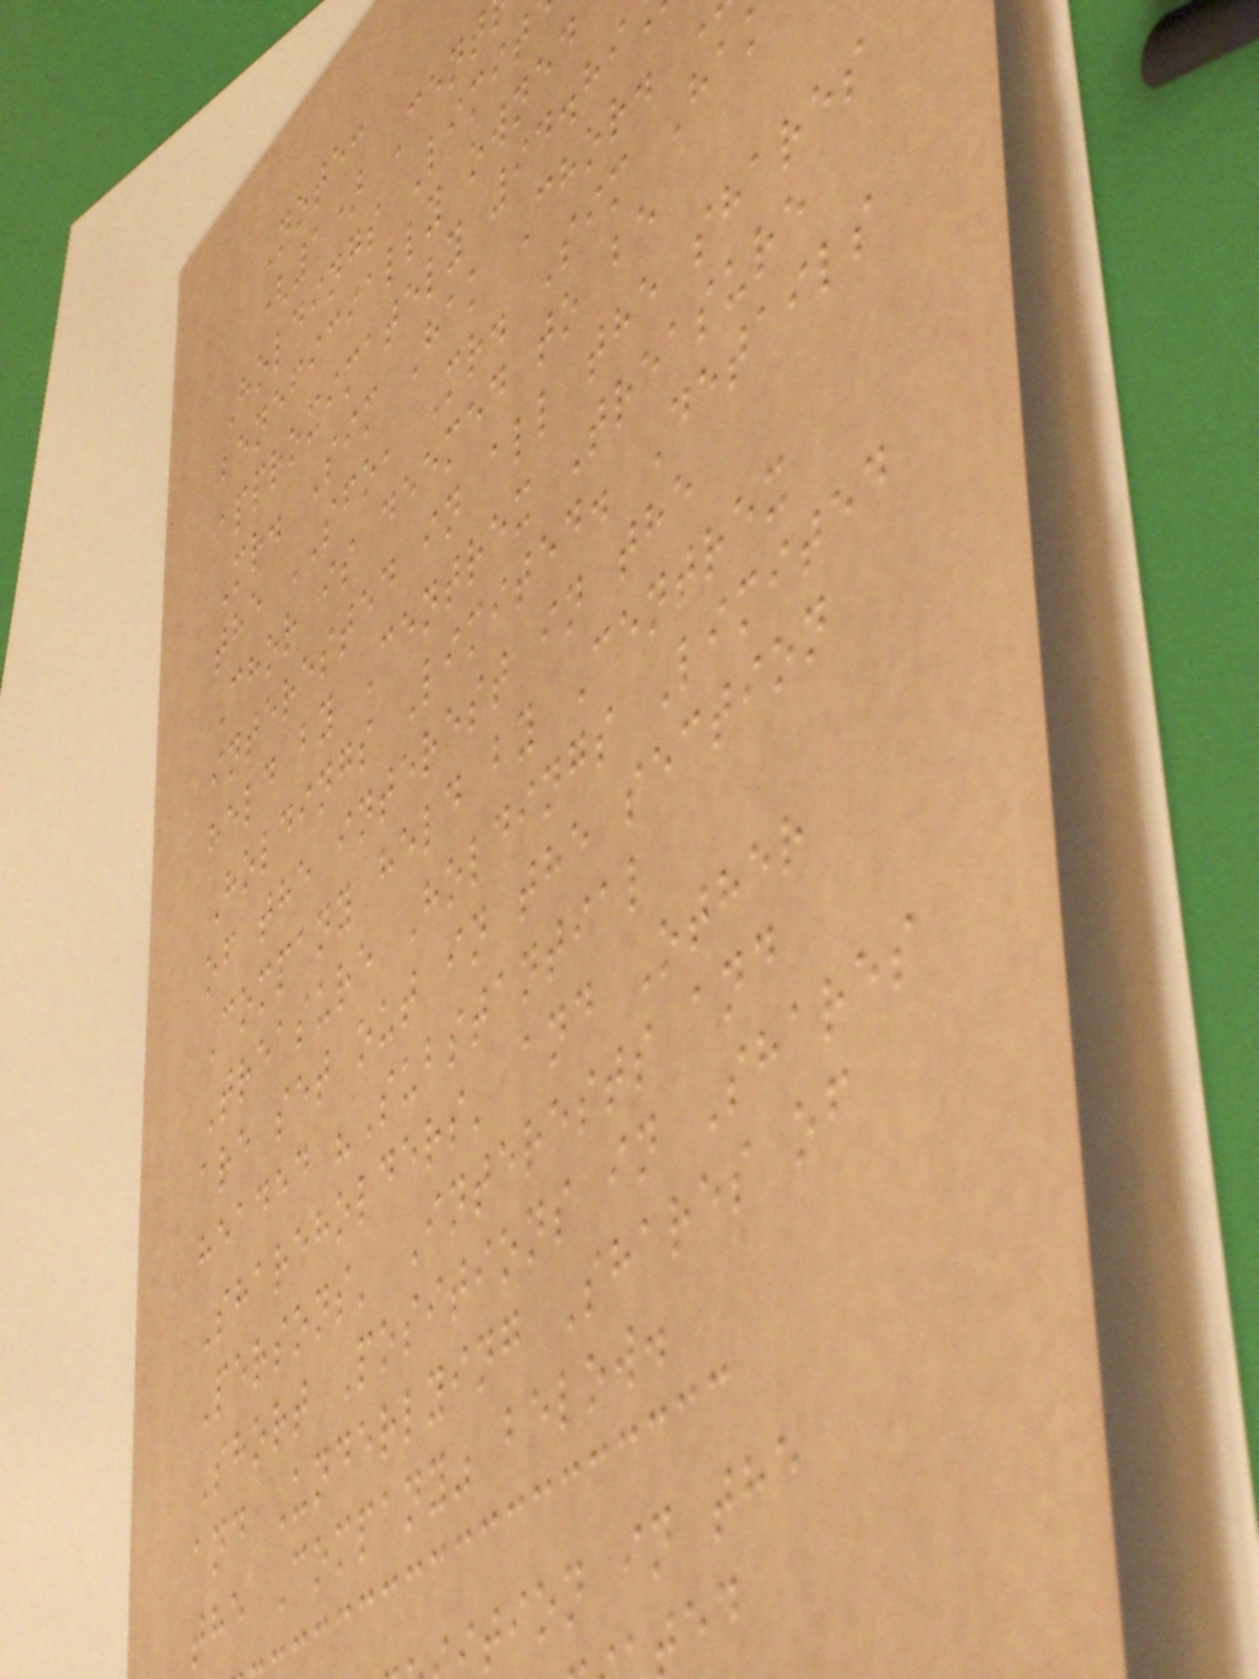Note:
(1) Cent
Holdings Limit
beneficially owned
approximately 94.89
Mr. Sim Hak Chor.
the SFO, Mr. Sim Ha
Chor is deemed to be
interested in all the shares
held by Centrex Treasure
Holdings Limited. Details
of the interest in the
Company held by Centrex
Treasure Holdings Limited
are set out in the section
headed "Substantial
Shareholders' and Other
Persons' Interests and
Short Positions in Shares
and Underlying Shares of
the Company" below.
tion in the
